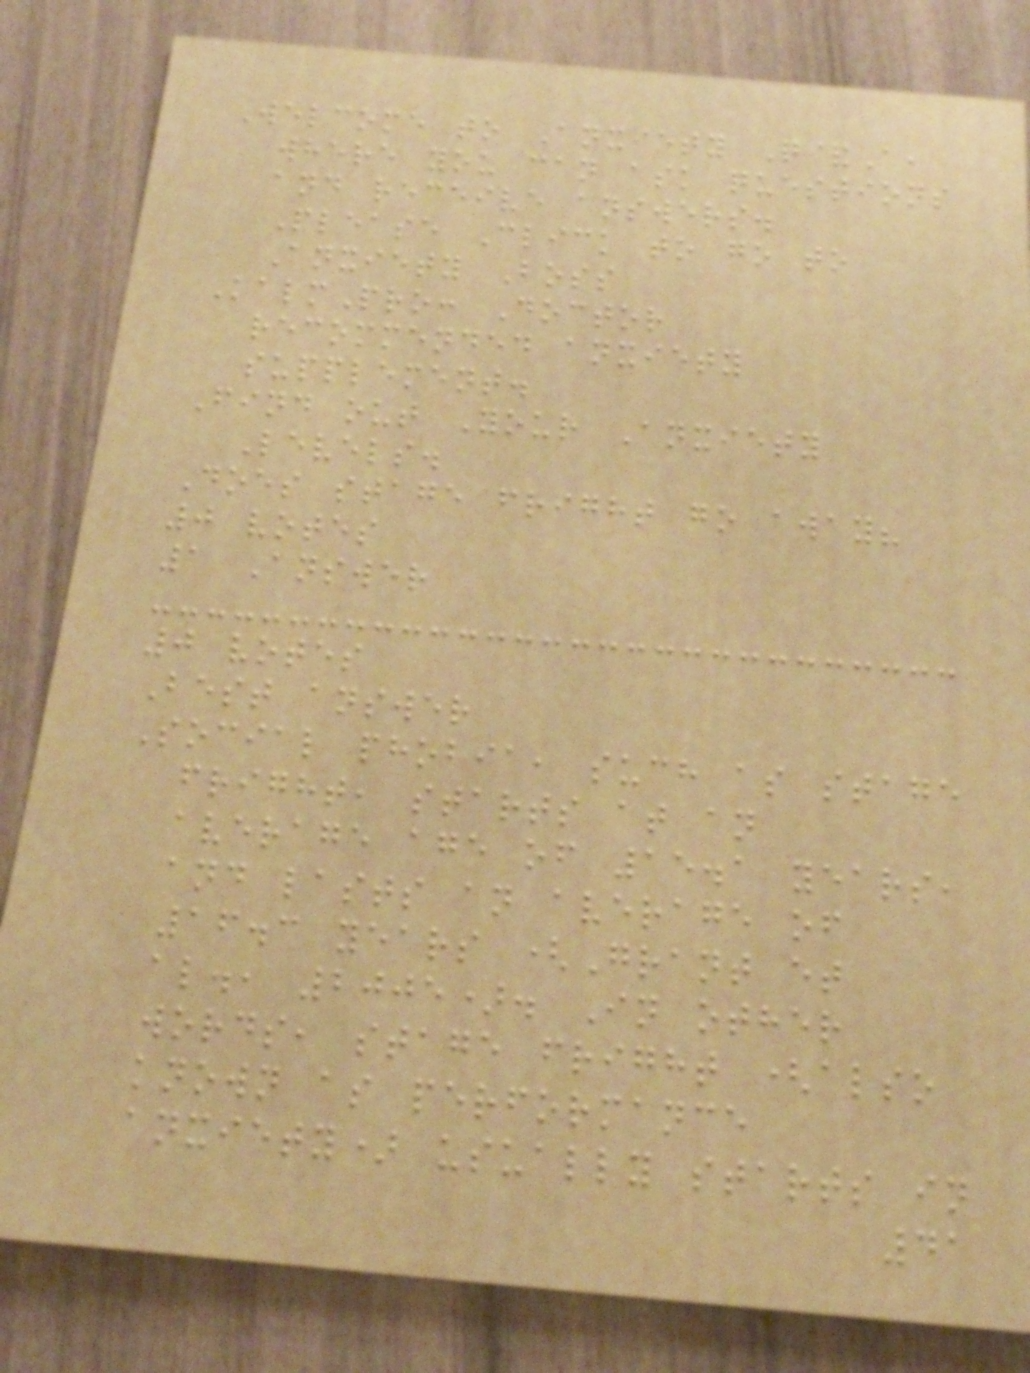Welcome to Anxiety Q&A,
where you can ask questions
and receive answers.
Please Click to go to
Anxiety Boss
KalmPro: Doctor
recommended anxiety
supplement.
Find out Your Anxiety
Levels.
Does stage fright go away?
0 votes
1 Answer
0 votes
Best answer
Social phobia, such as stage
fright, starts at an
average age of 15.1 years,
and lasts an average of
16.3 years (Grant et
al., 2005). In other
words, stage fright (also
known as performance
anxiety) usually starts in
41
